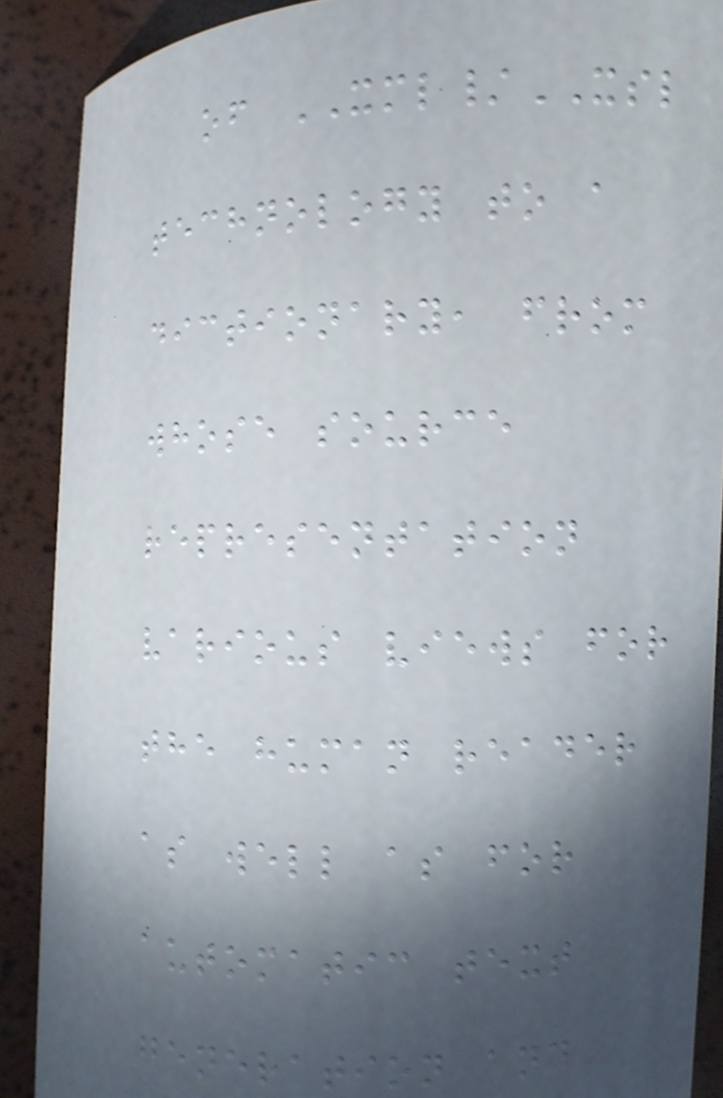of XML/XSL
technology to a
dictionary, from
whose source
representation
various views for
the human reader
as well as for
automatic text
generation and
